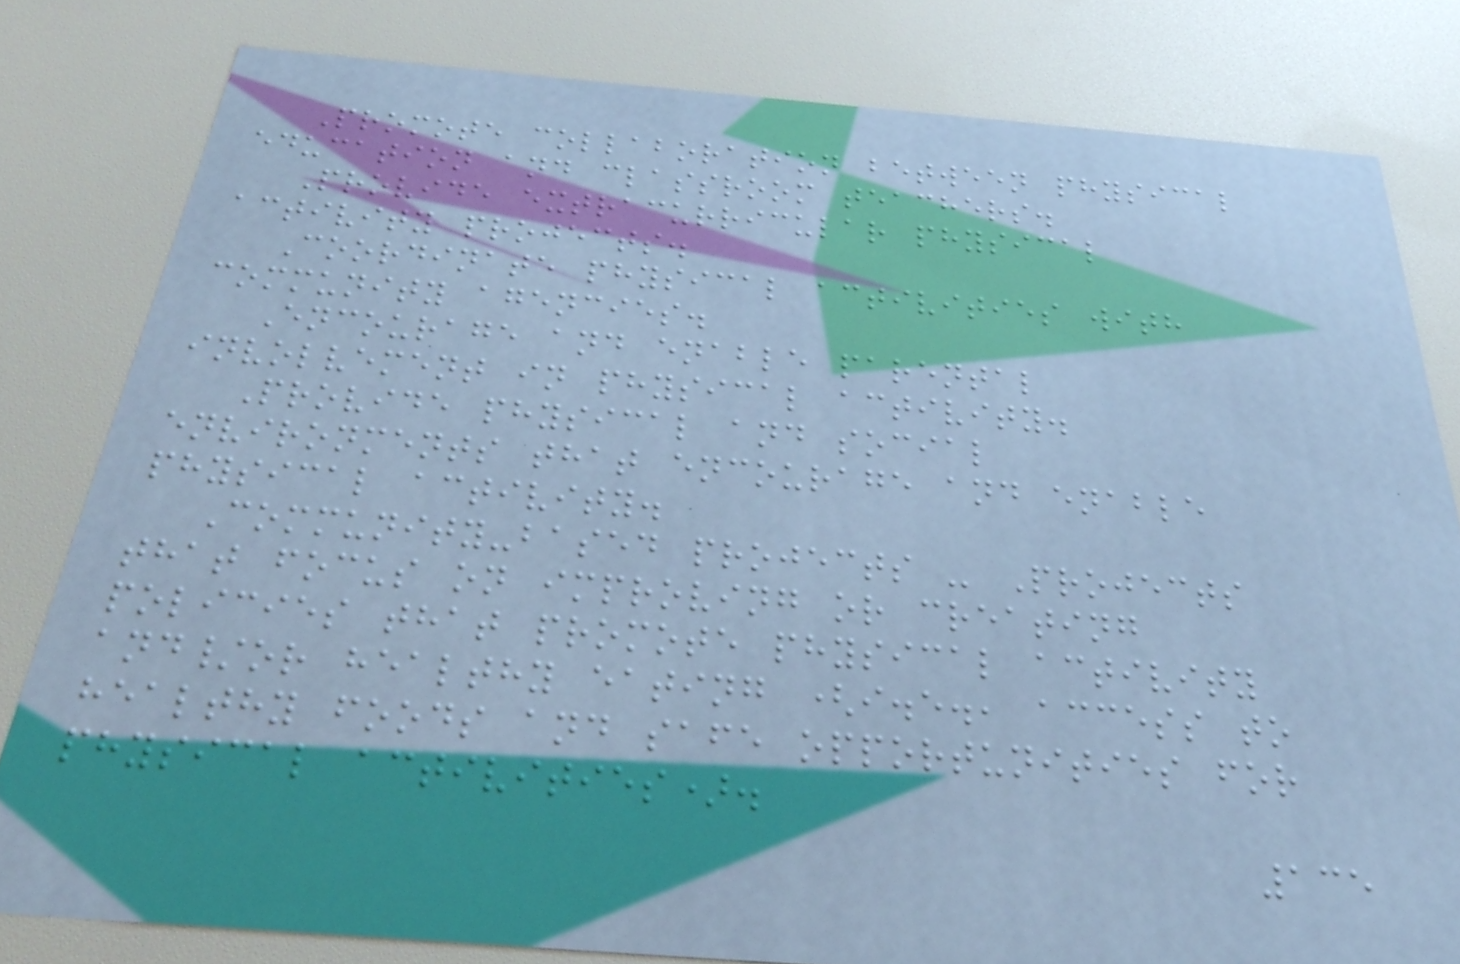Promote collaboration between physical
education and classroom teachers.
Provide extracurricular physical
activity projects.
Coordinate physical activities with
community agencies.
Encourage and enable parental
involvement in physical activity.
Provide physical and social
environments that encourage and enable
physical activity.
Community-based projects - Projects
that focus on improving or creating
policies that promote physical activity
and/or healthy eating (i.e., access to
healthy foods and safe opportunities for
physical activities).
135
